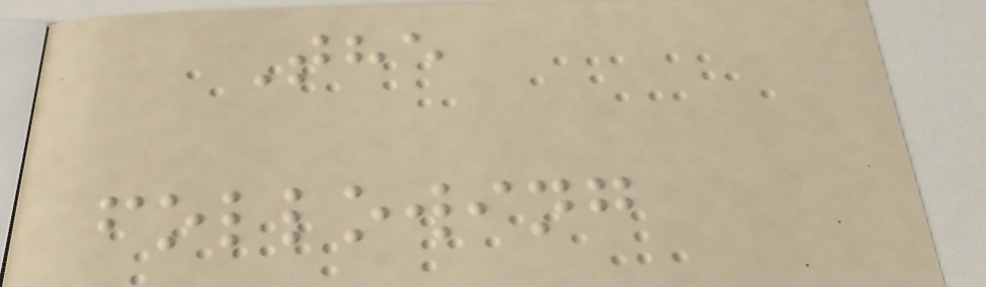The
following
